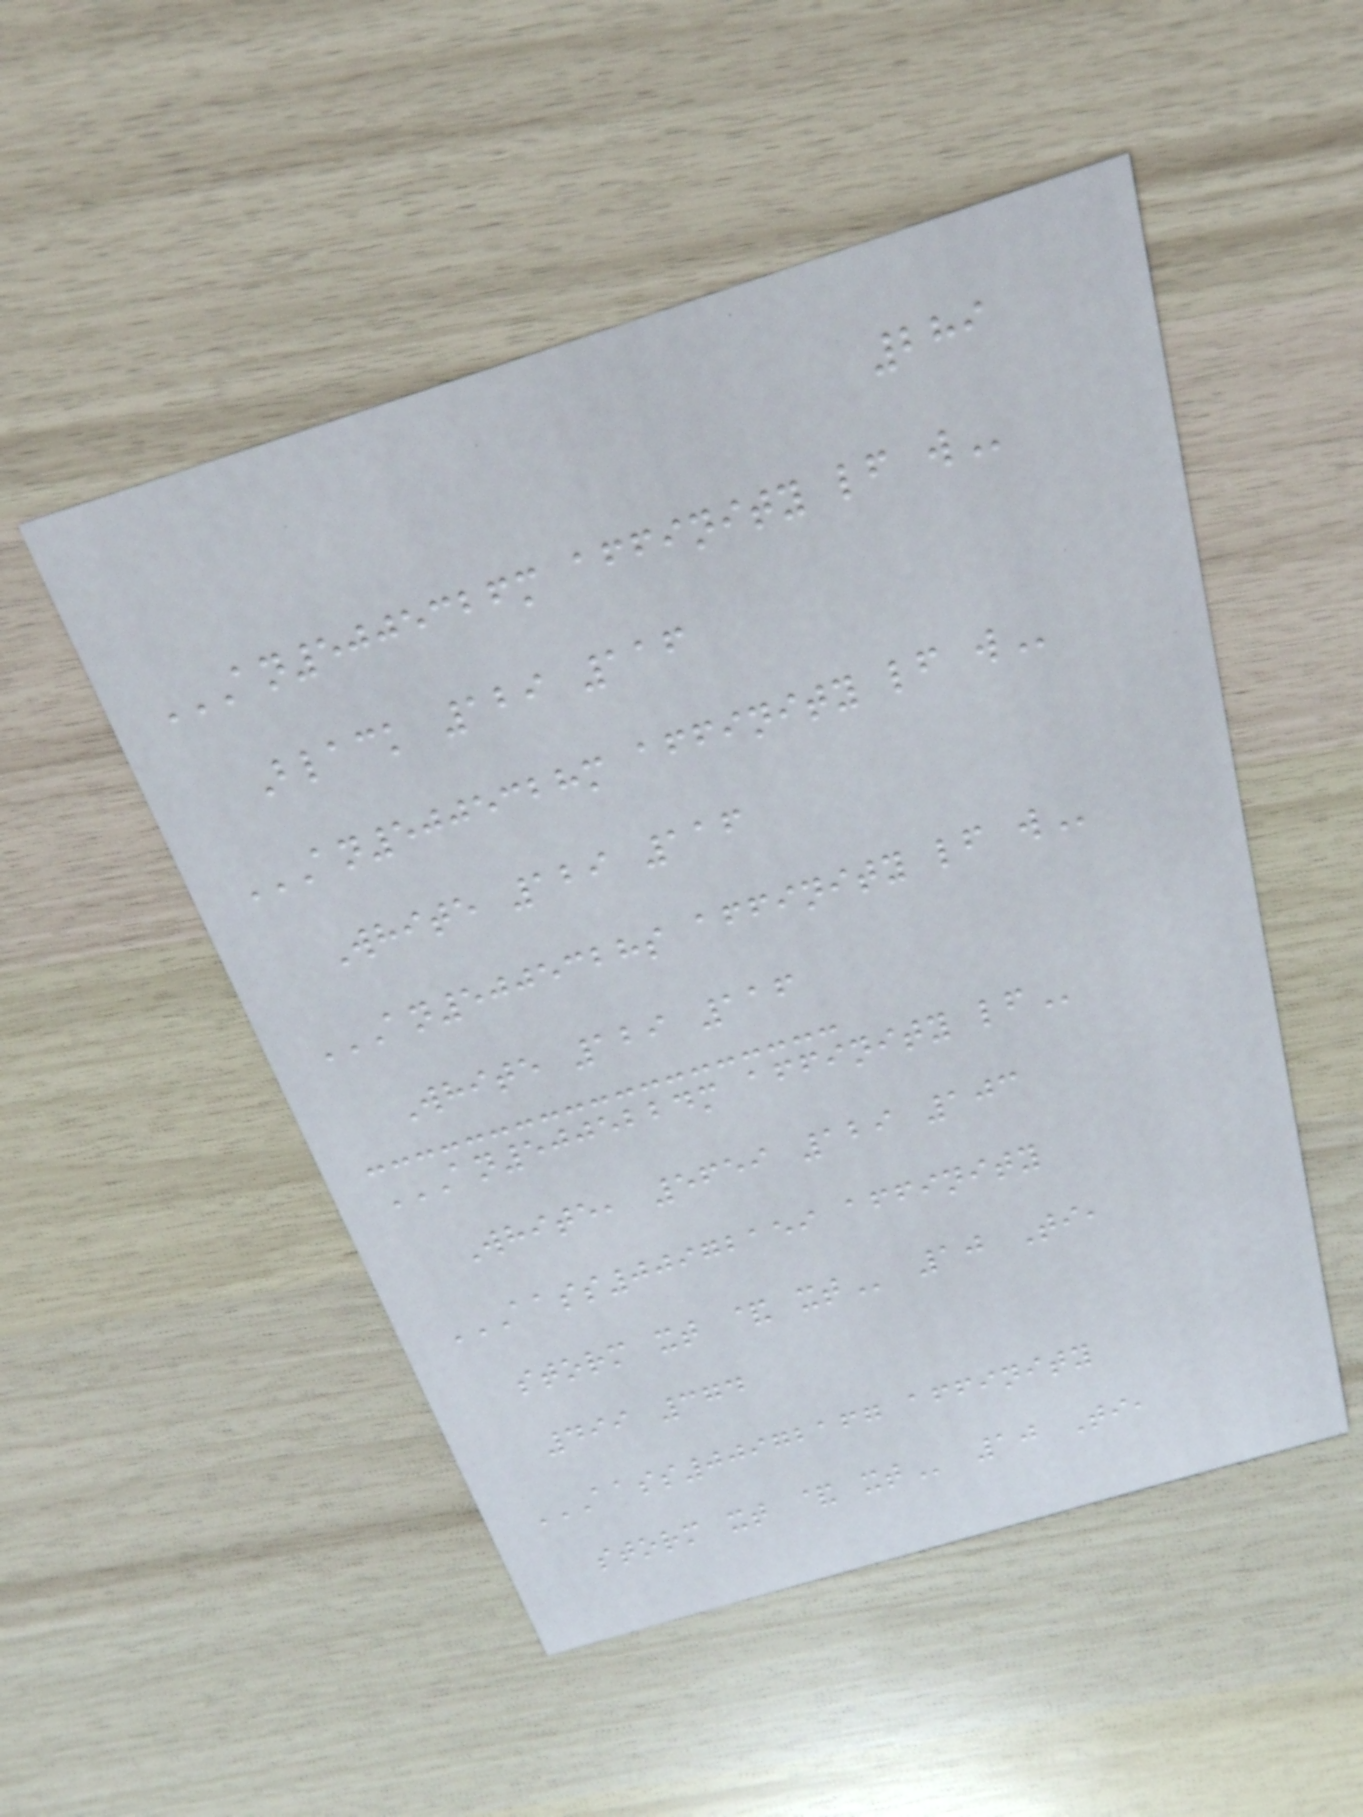289
AN5005326M AFFINITY LF W
Black 129 116
AN5005328M AFFINITY LF W
White 129 116
AN5005328S AFFINITY LF W
White 129 116
AN5005224M AFFINITY LF
White, 5659 129 103
AASS00972159 AFFINITY
STORM XT & XT 10 Ti,
499 374
AASS00972167 AFFINITY
STORM XT & XT 10 Ti,
